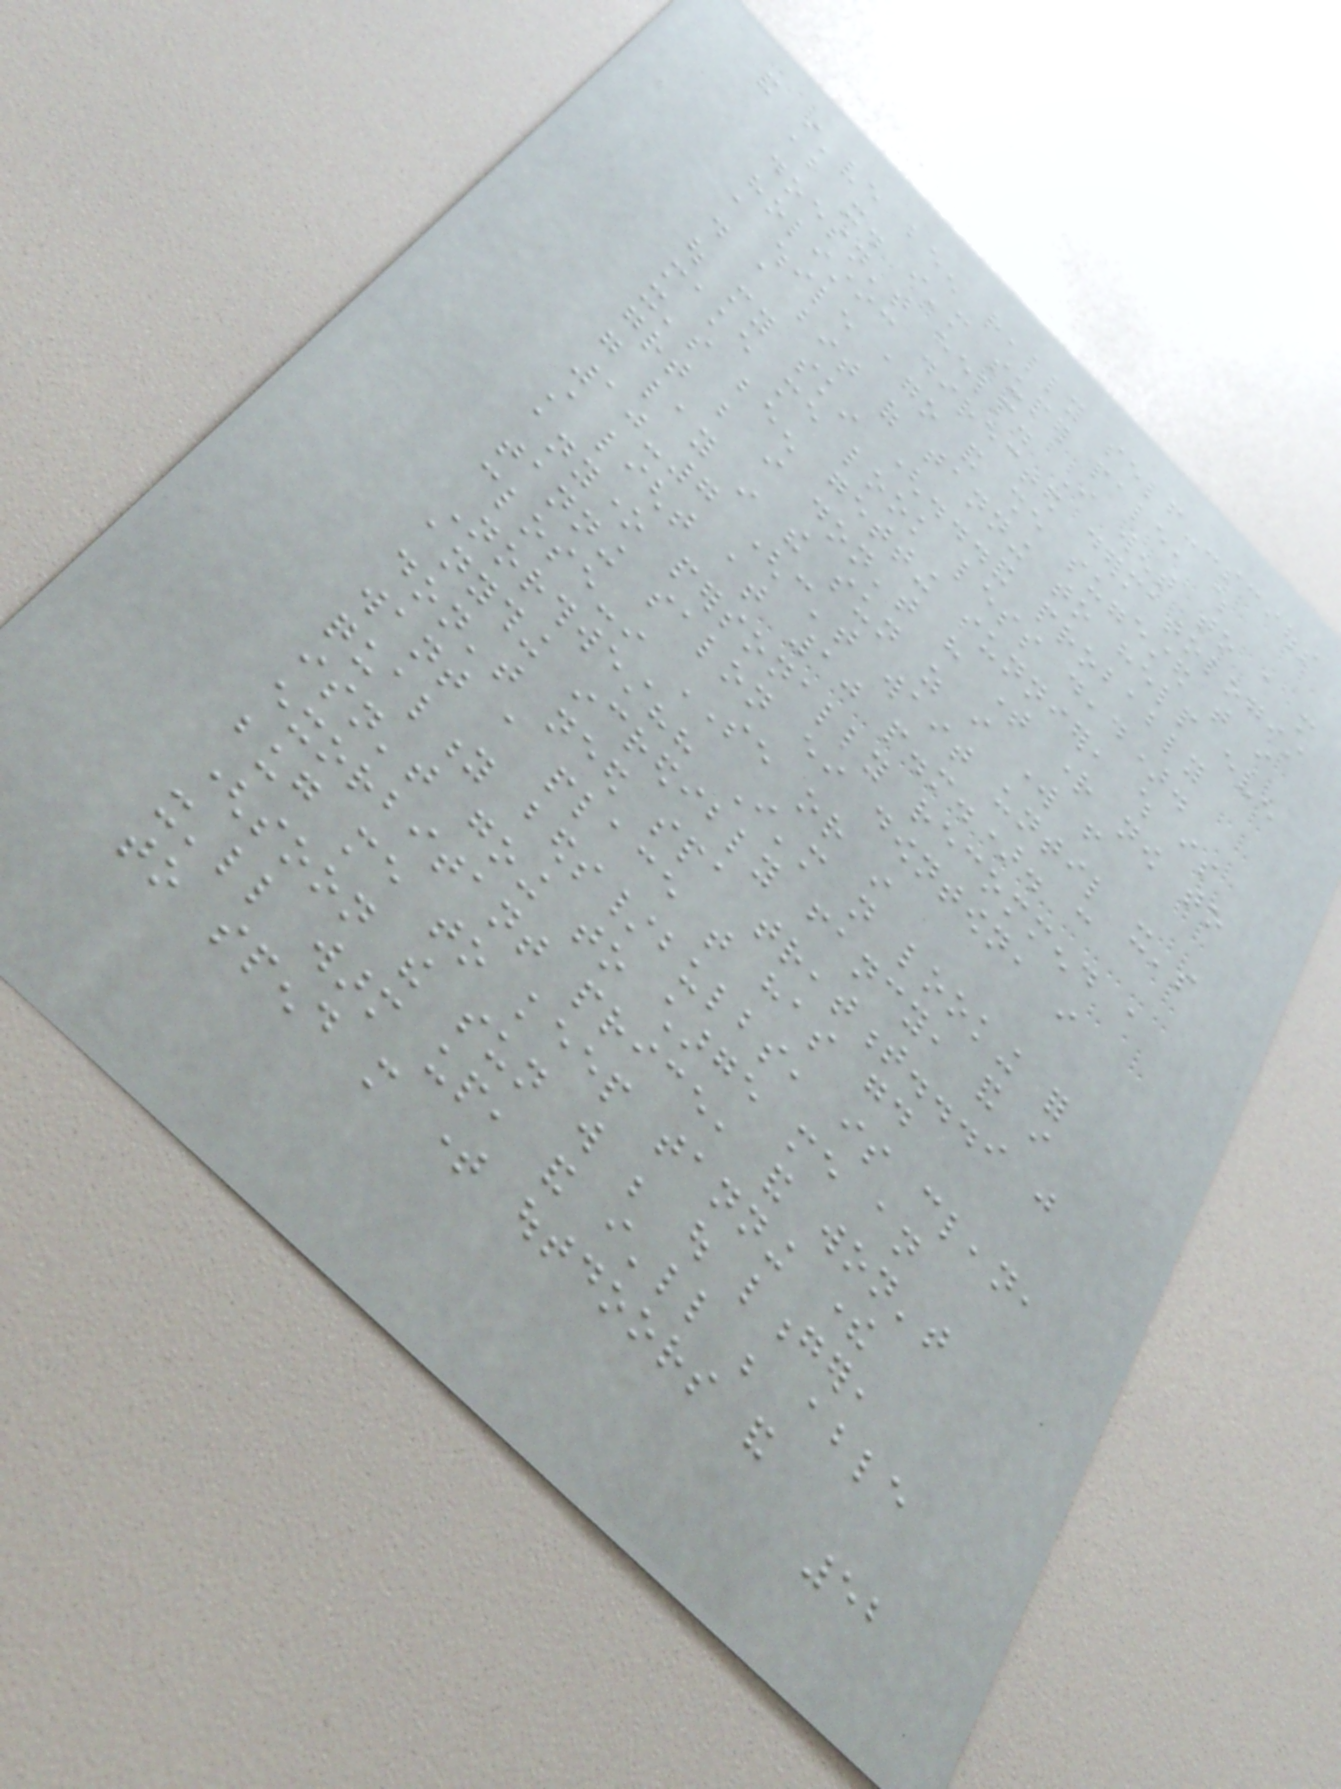and i've been really self-conscious
about it. i'm super pale, which
doesn't help. I went to a more
holistic directed dermatologist
a while ago and she suggested that i
do a bit of tanning to help even
out my skin (...and probably
make me look less dead).
it's been getting sunnier, which is
great but i don't have time right now to
go lay in the sun as i work from
10-7 (can't wait until it's
still light at 10 p.m.). can
anyone personally recommend a
tanning salon either downtown, in
close-in SE or in
Northwest?? I'm not looking for
anything incredibly fancy, and i
don't need spa treatment...i just
want a place that has good
quality beds/bulbs, is clean,
isn't going to charge me an
exorbitant price, and won't
bug me to keep tanning there
(soon the sun will be out longer,
it'll warm up, and i'll be able
to spend more time outdoors and
52
